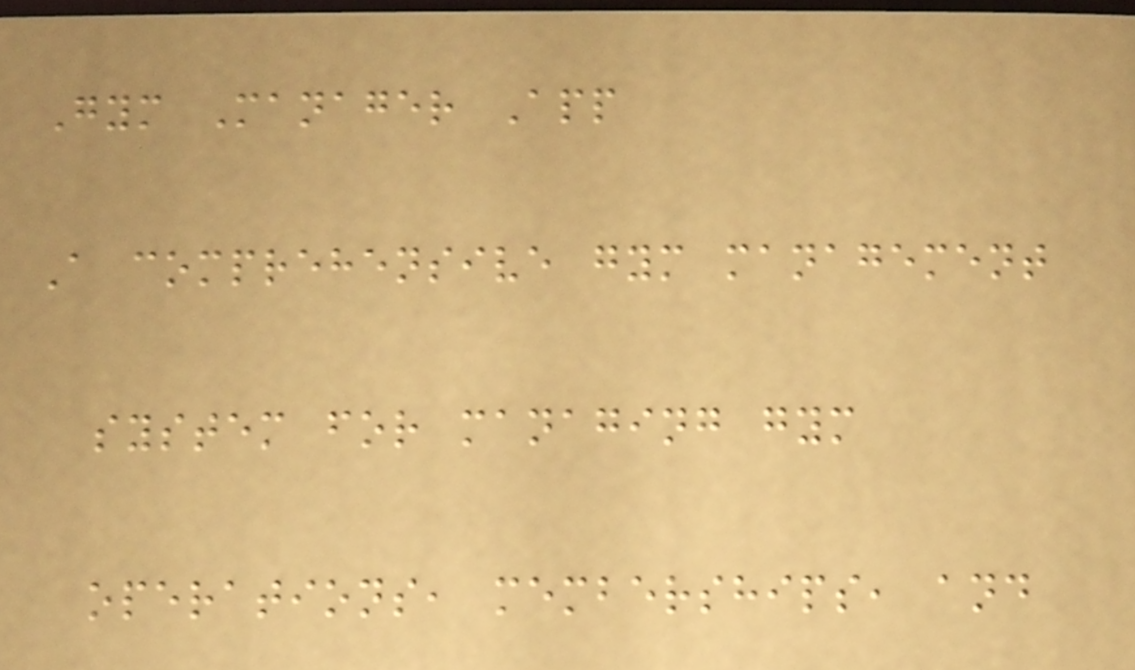Gym Manager App
A comprehensive gym management
system for managing gym
operations, memberships, and
